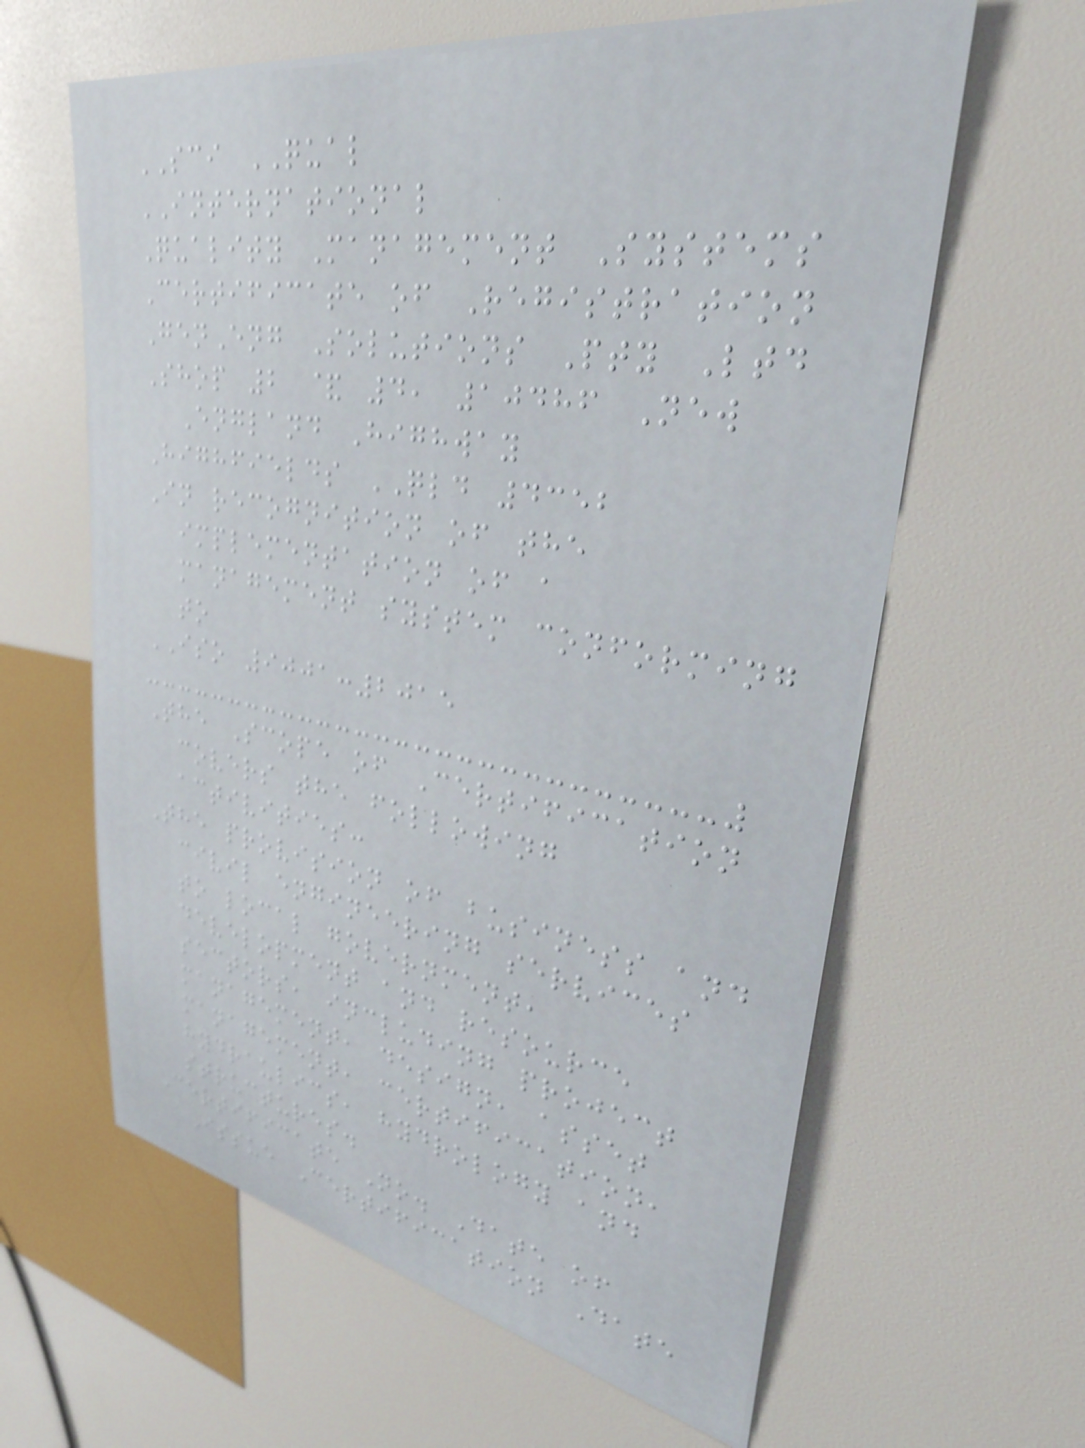SCI QUAL
INTERNATIONAL
Quality Management Systems
Certificate of Registration
GenEng Solutions Pty Ltd
Shop 2 & 4, 10486 New
England Highway
Highfields QLD 4352
In recognition of the
implementation of a
management system conforming
to
ISO 9001:2015
The Scope of Certification
covers the following
activities:
The provision of business and
civil engineering services
to local government,
development and resource
sectors, including project
management, design, asset
management, certification,
hydraulics, hydrology and
structures.
Certificate No. Date of
Issue Certification Date
